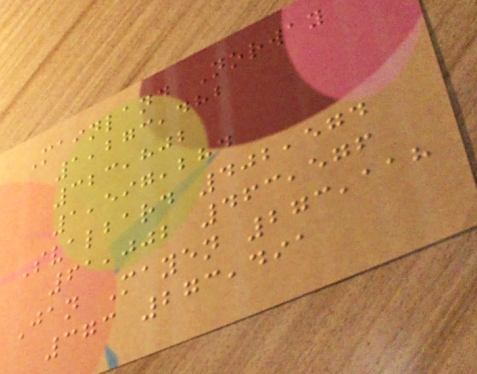Mainland Norway
1,273,482
323,802
1,597,284
Svalbard 402,574
61,002 463,576
Jan Mayen 273,118
373 273,491
